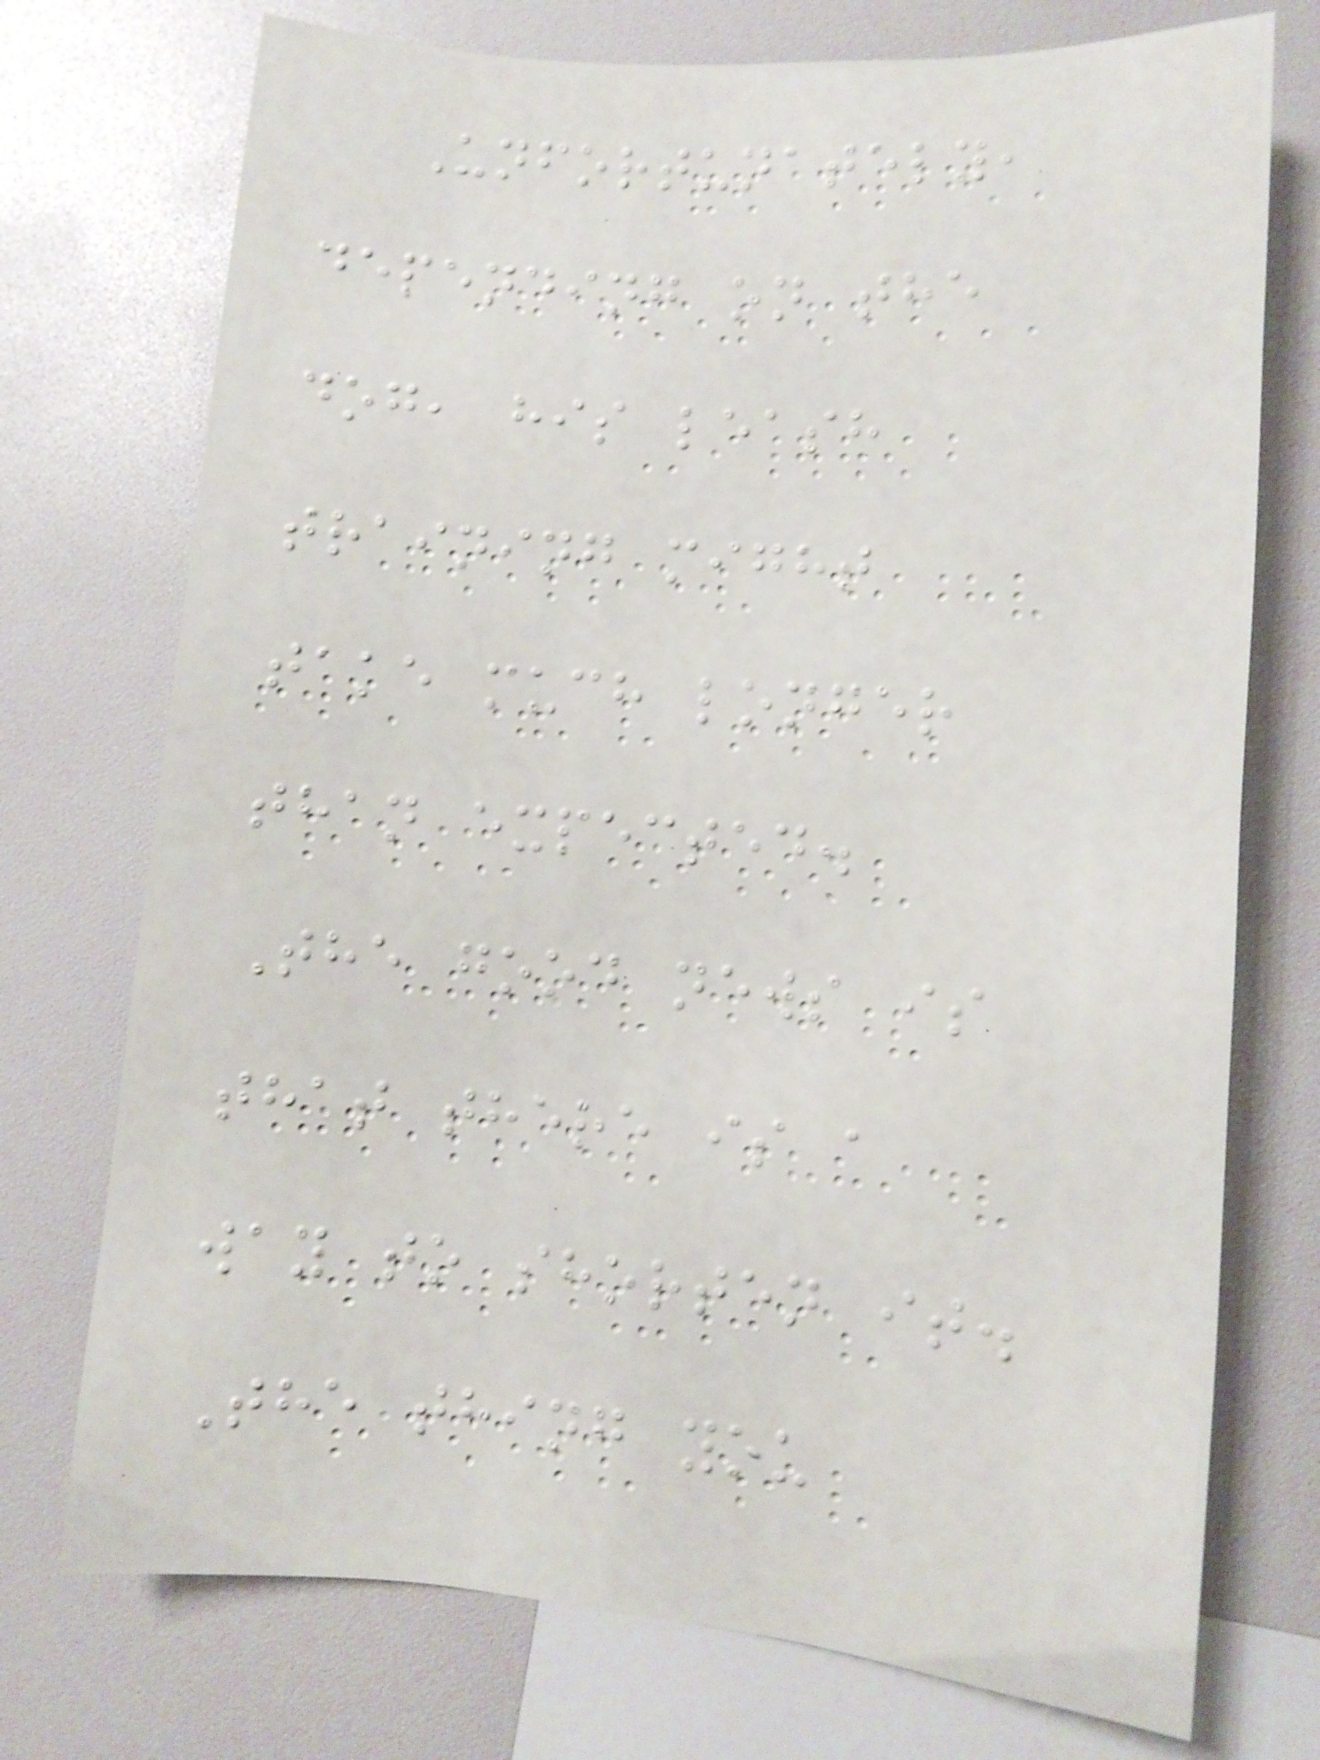Unfortunately,
depending on the
dog, his leash
training might
take much longer
than expected.
The good news is
that there is a
way to shorten it.
The thing you
